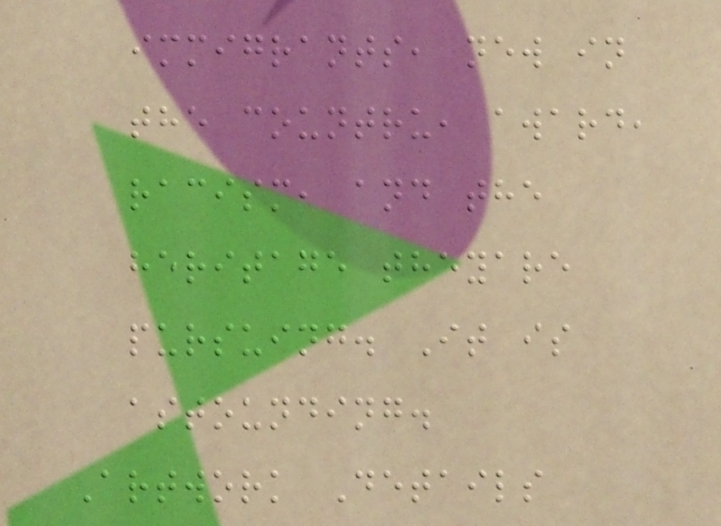immigrants, new in
the countru, award,
racism, and the
heritage theyare
pursuing. It is
astounding.
Artwork Details
